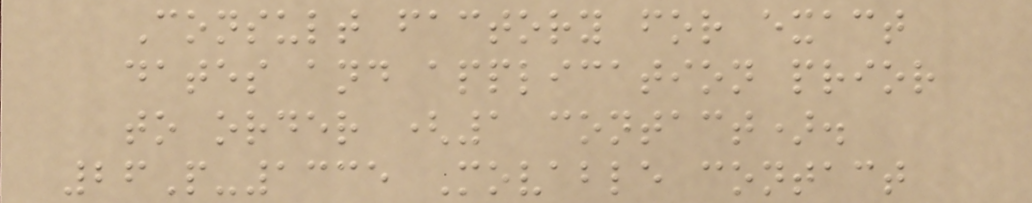Consult factory for exact
dates and application prior
to order (1 contact).
26P-1335 Movable contact
